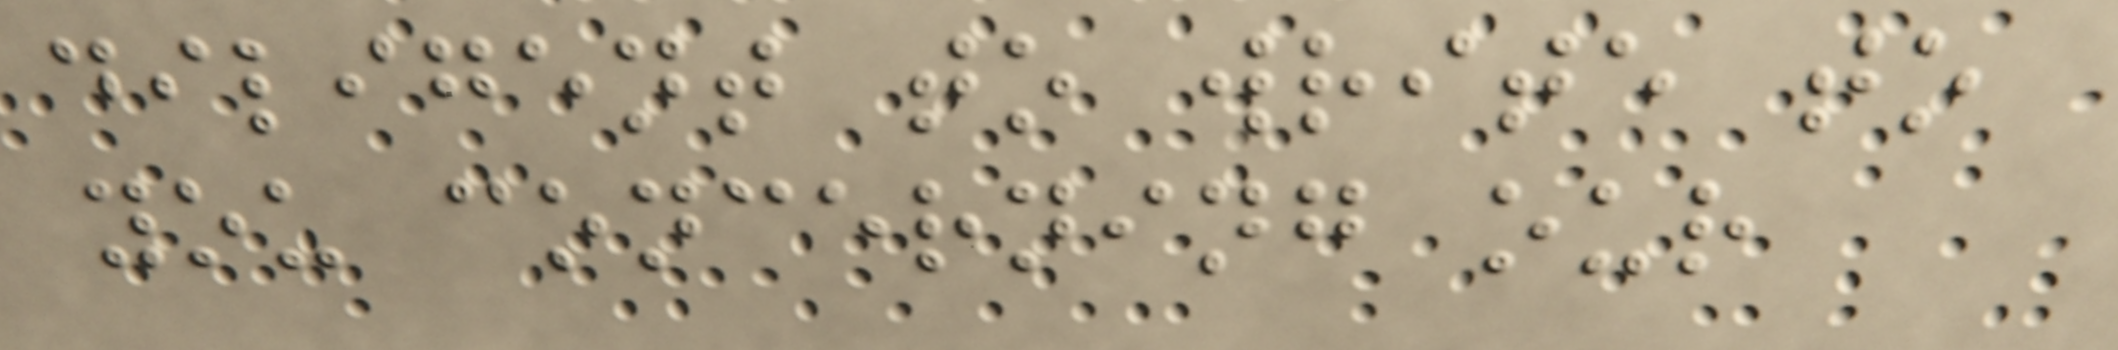diligent to write to
you concerning our
